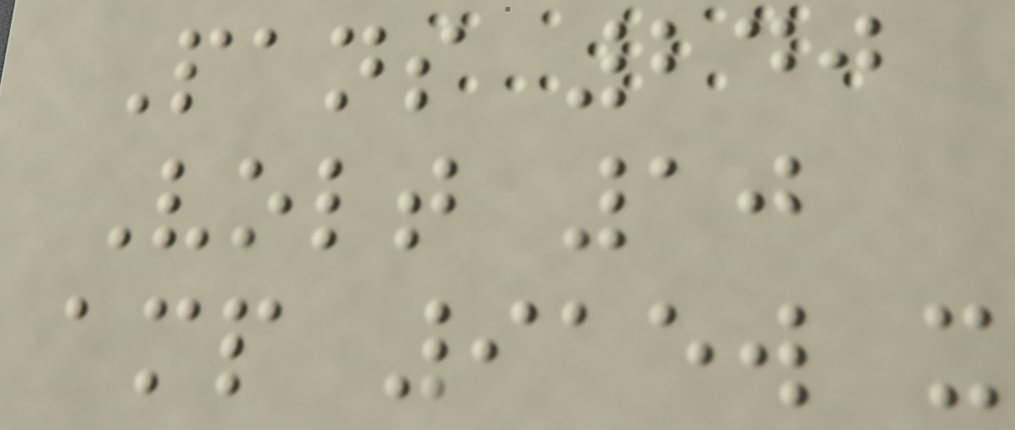Pans 240
Volt 10
amp 915w x
